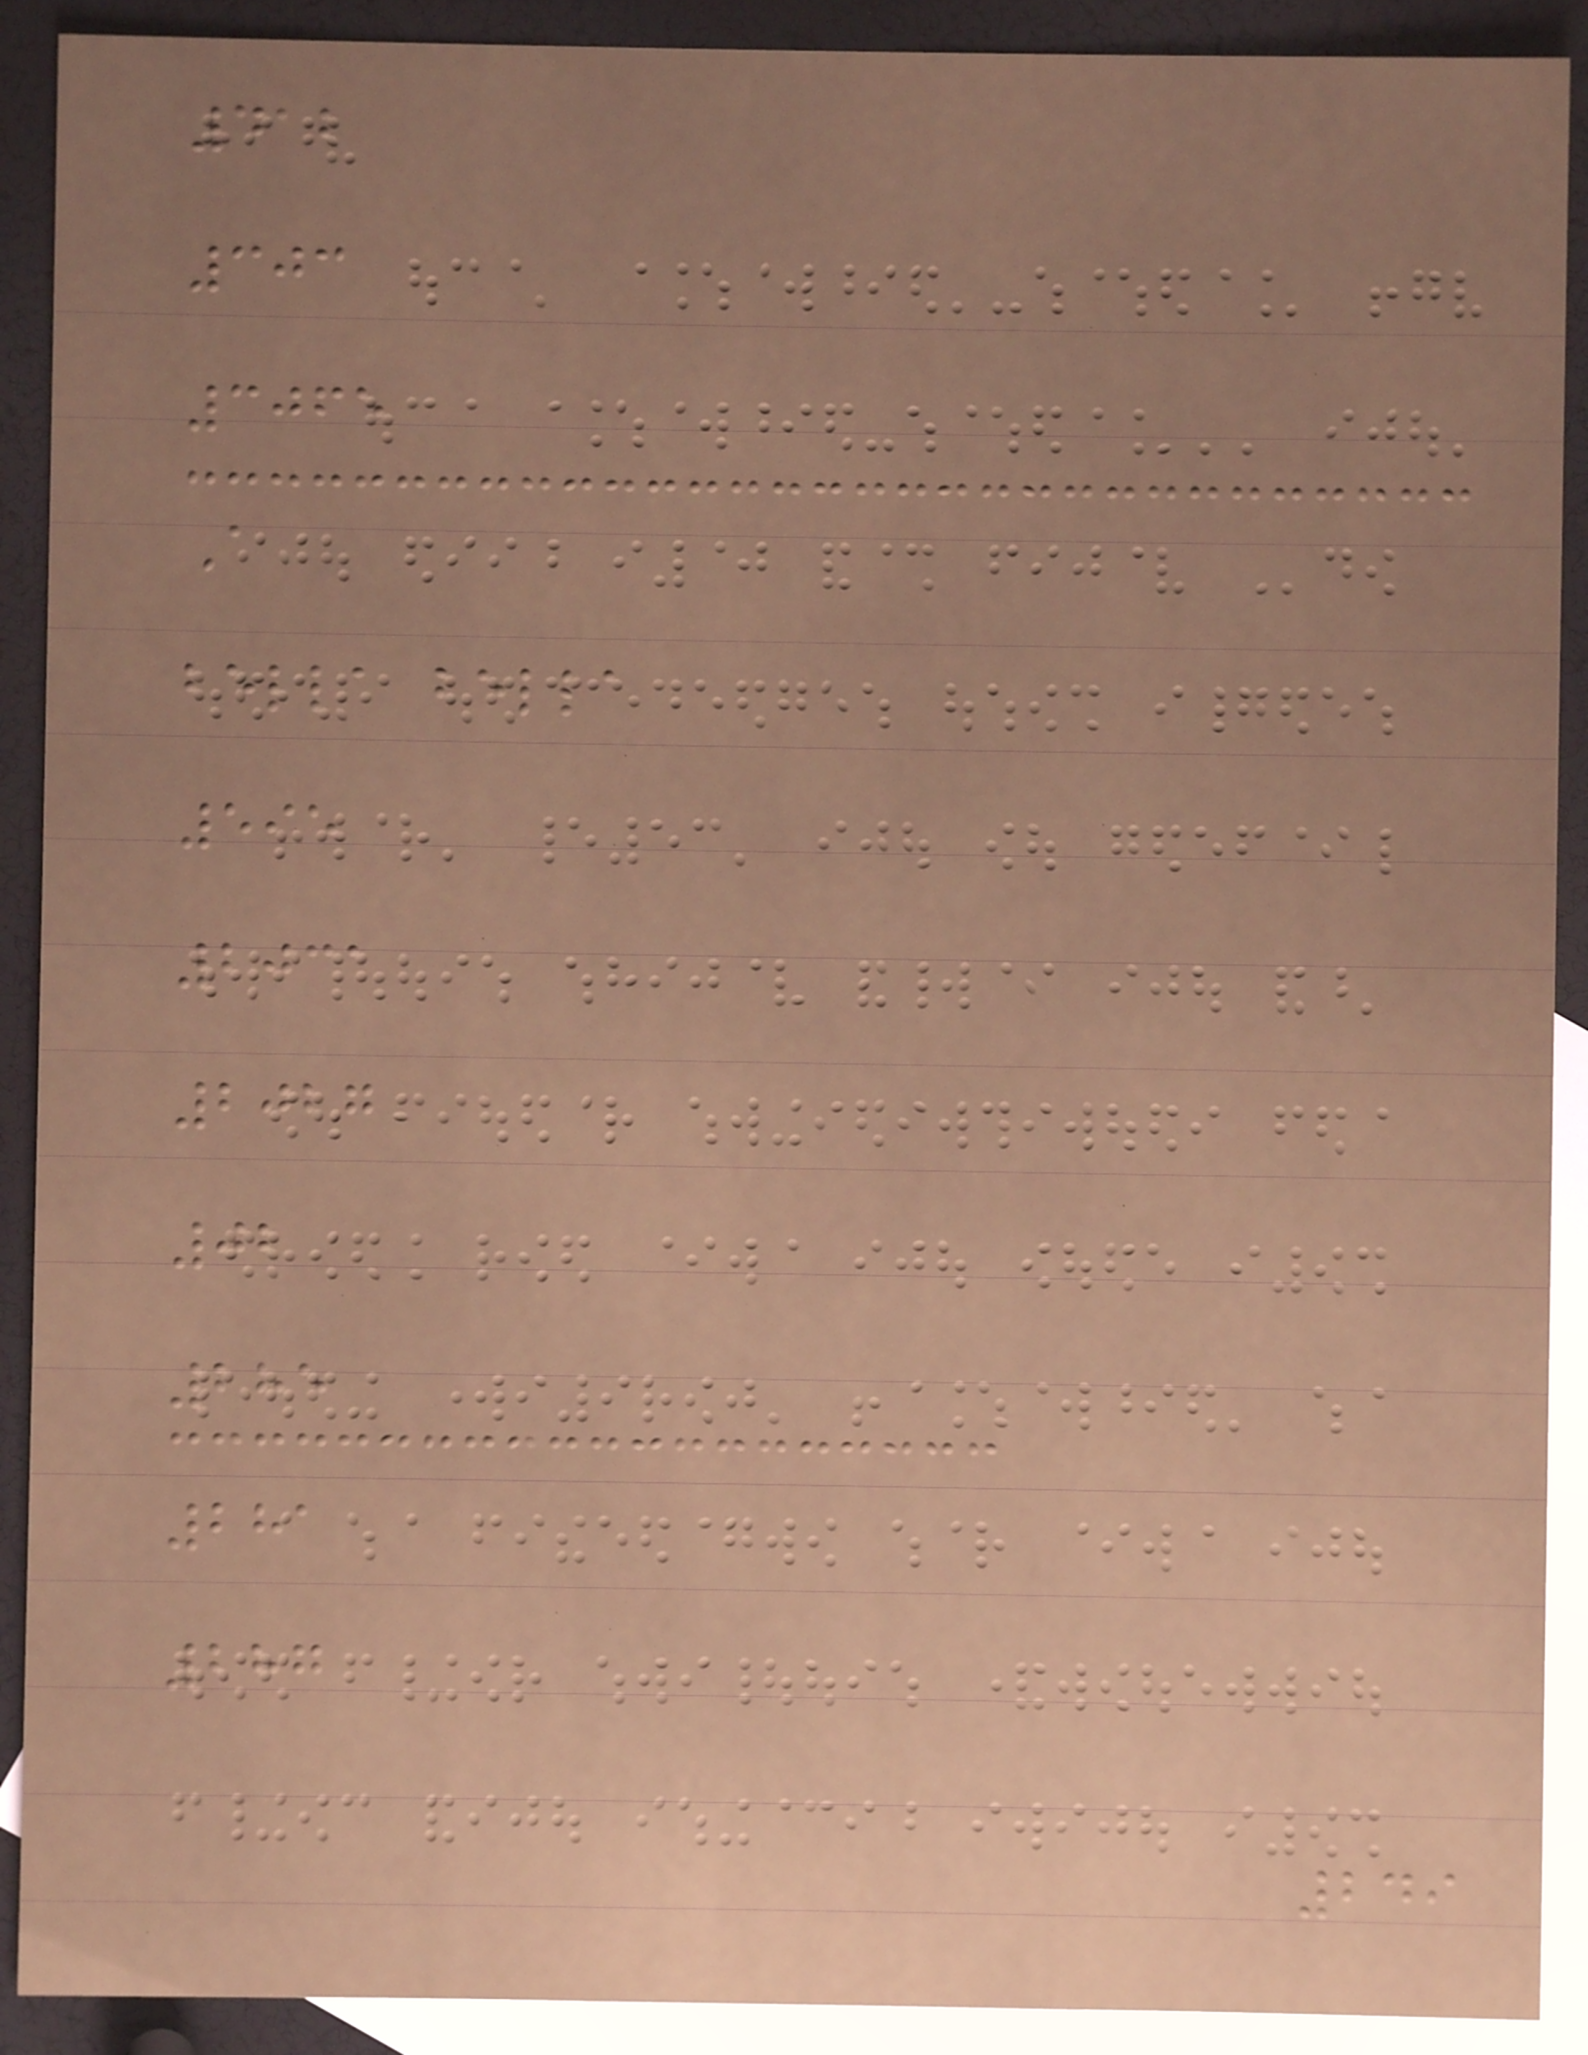412
303
3065
A
bella bella
595
2031
2027
02
285
281
287
249
